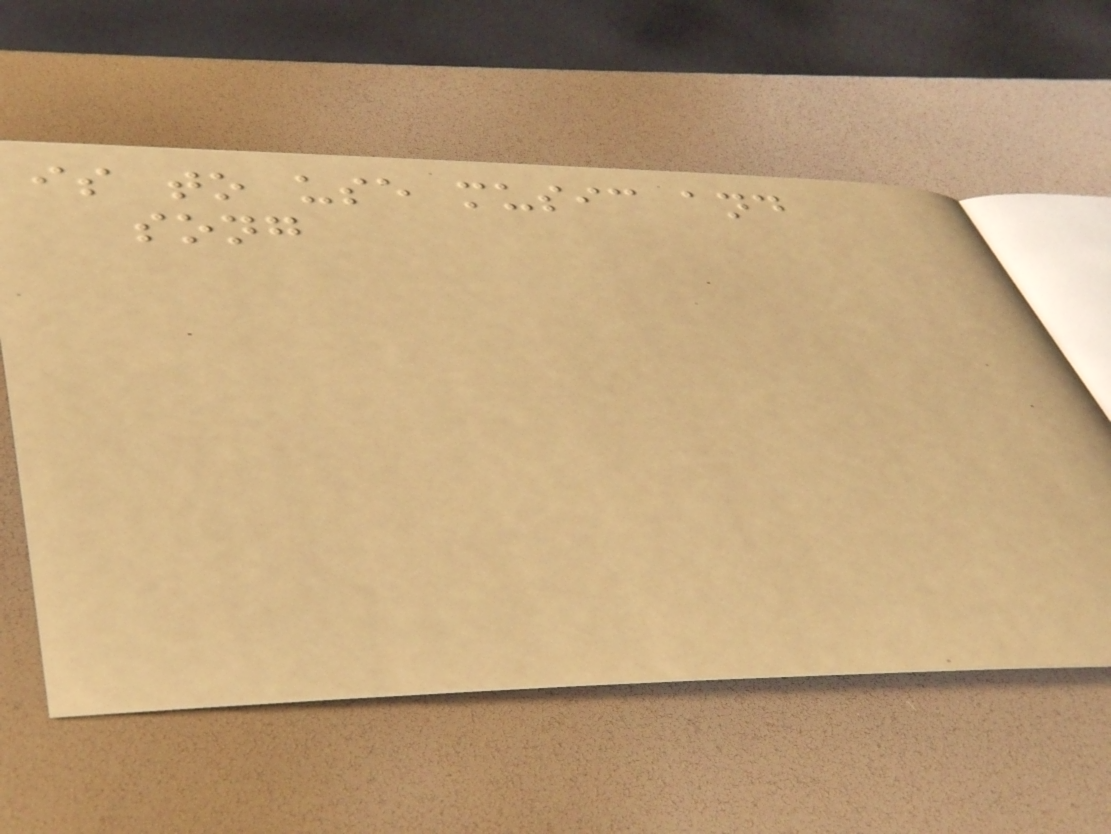is to use music and
song
